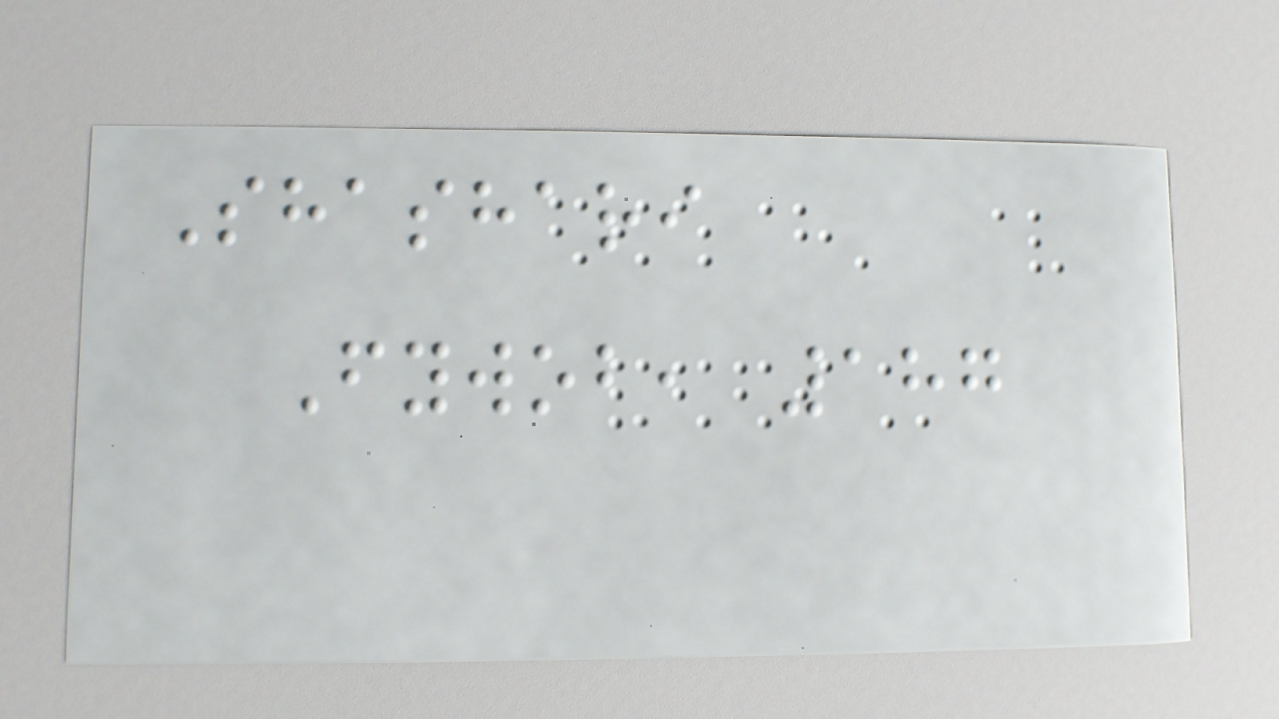Shashari
Fywob, 187
